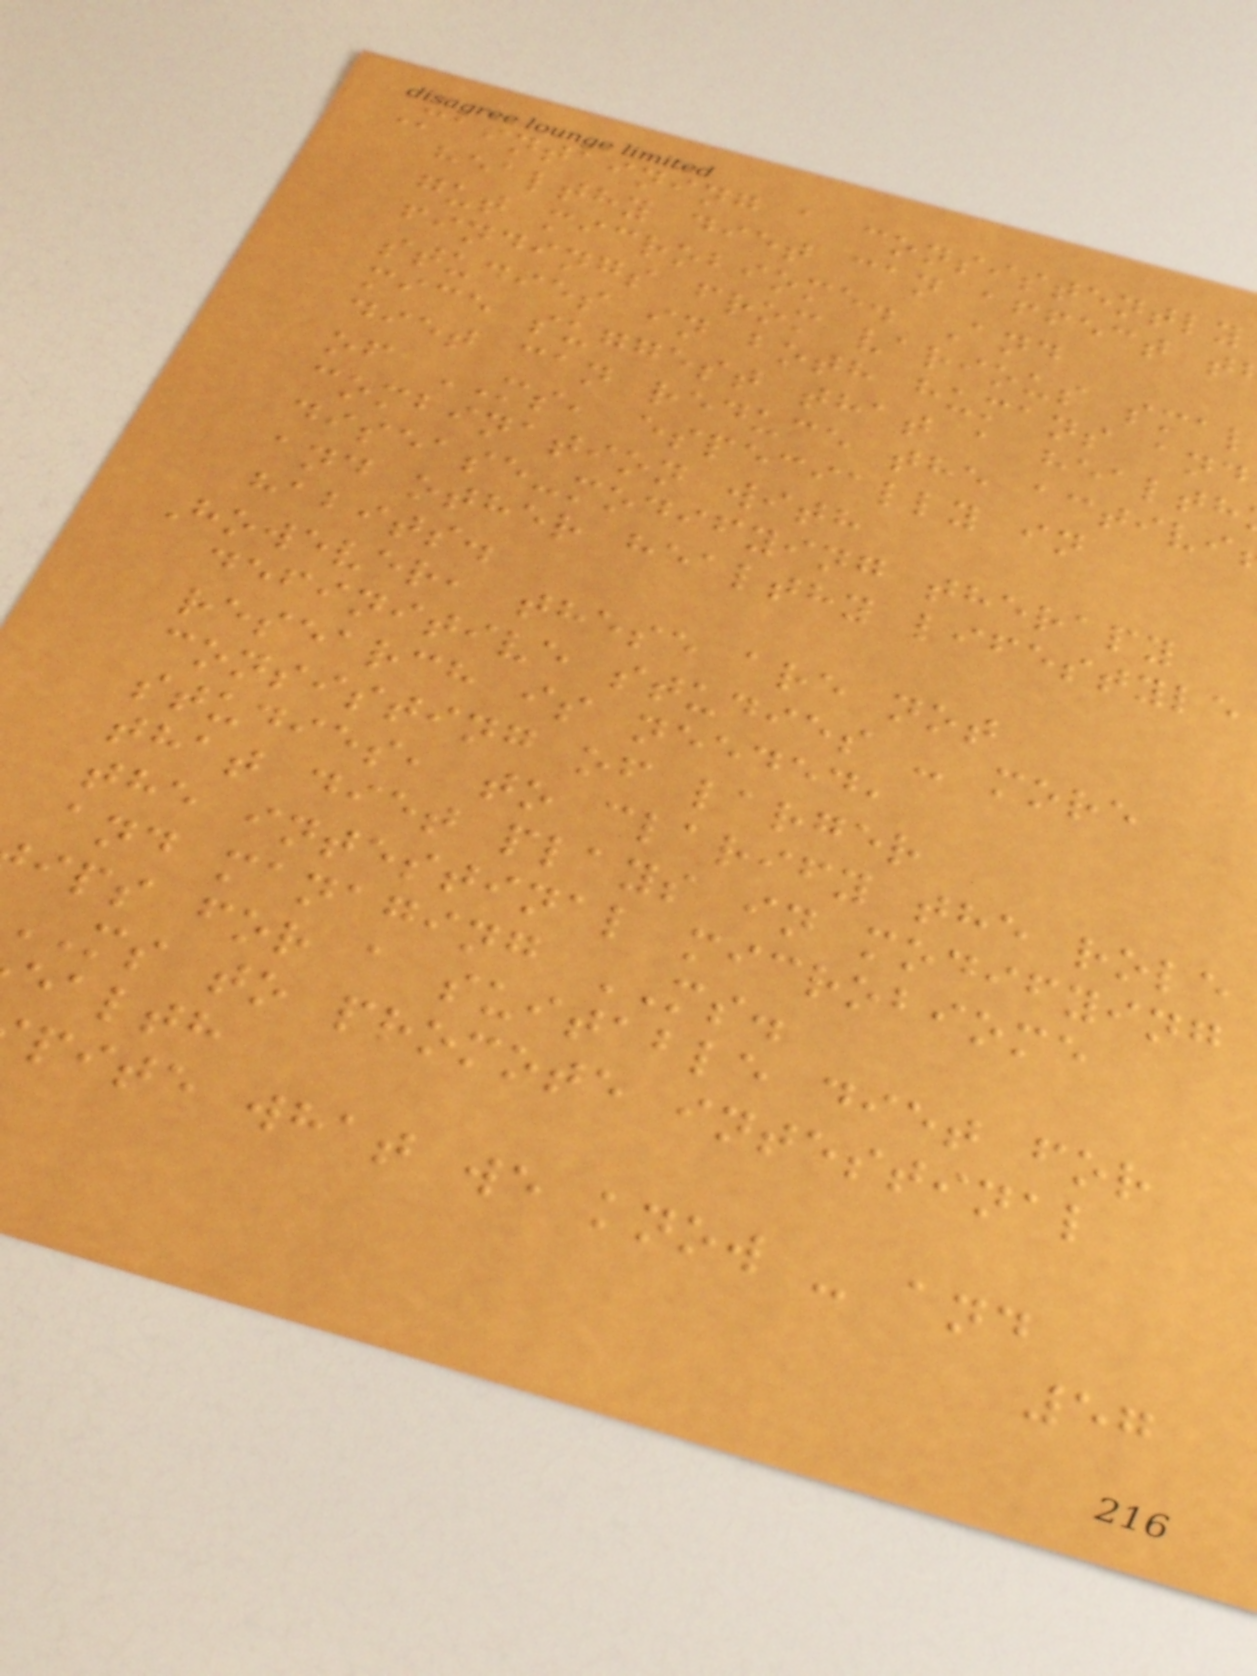Maintaining a consistently
healthy diet can affect t
gut microbiome. And
findings from various smal
studies in both humans and
mice suggest that a health
diet can reduce the activi
of MS, especially in
combination with
disease-modifying therapy
and other healthy lifestyle
habits.
However, these are not
definitive studies - more
research is needed,
consisting of larger
studies, to clarify the role
that diet plays in modifying
the intestinal microbiome
and managing MS.
ips for a suitable diet for
ms to promote intestinal
ealth
pite what we know - and
57
